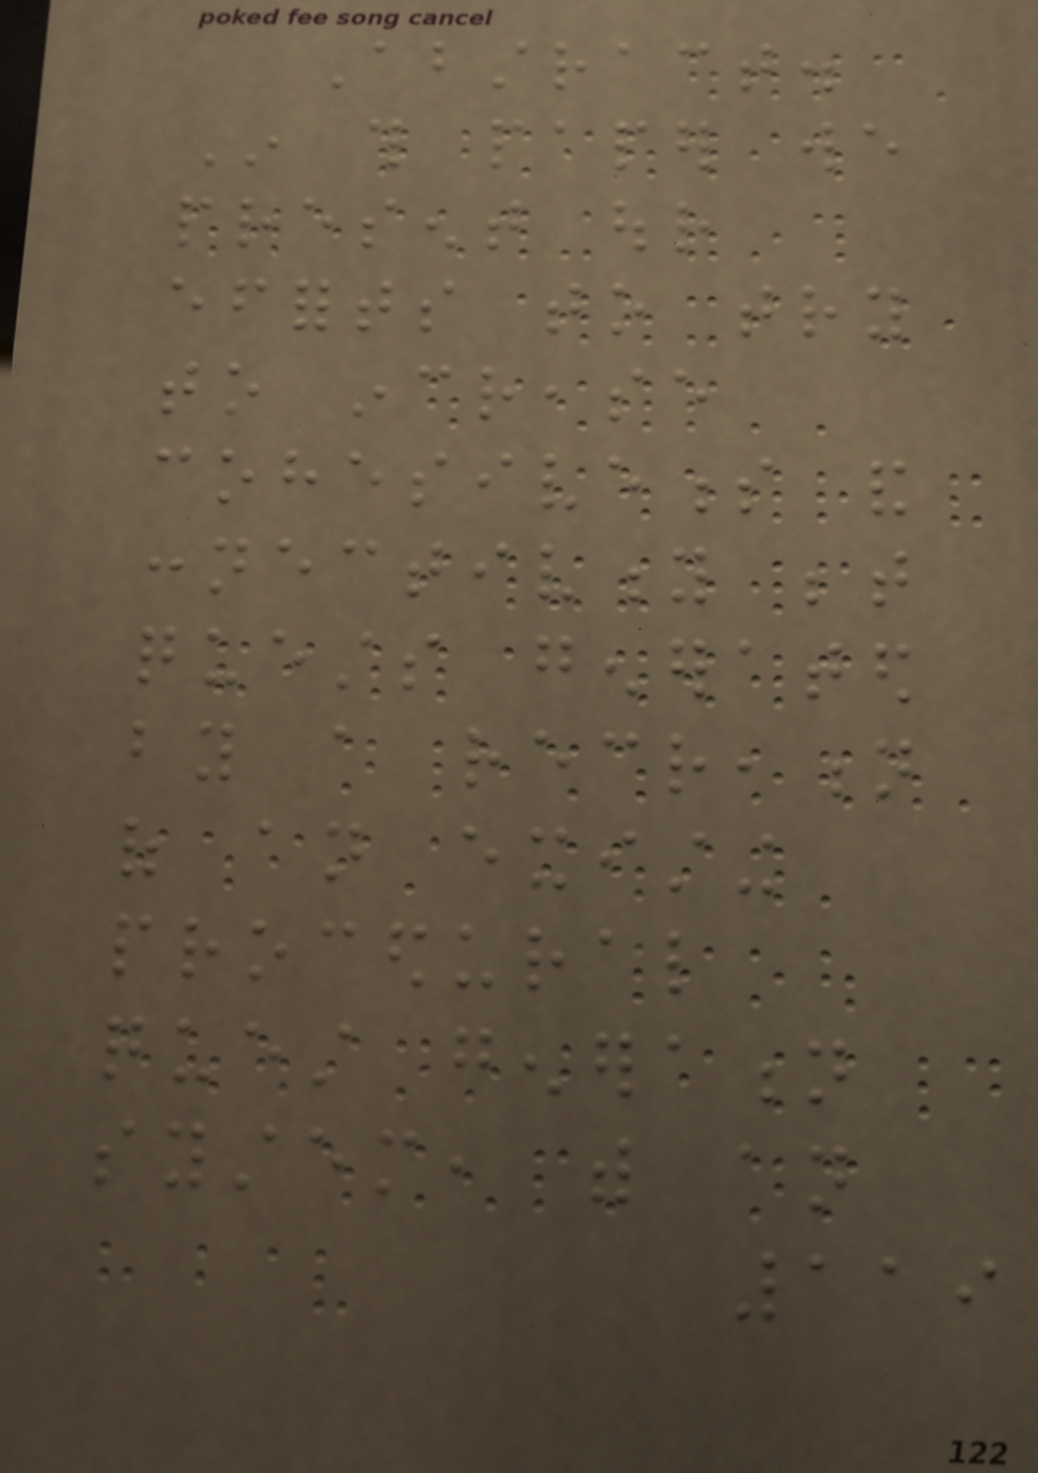Abstract.
In this paper we
present our
efforts to try
to increase
cohesiveness and
connectivity between
quests generated
by a recreation
of an existing
procedural
quest generation
system, with an
119
